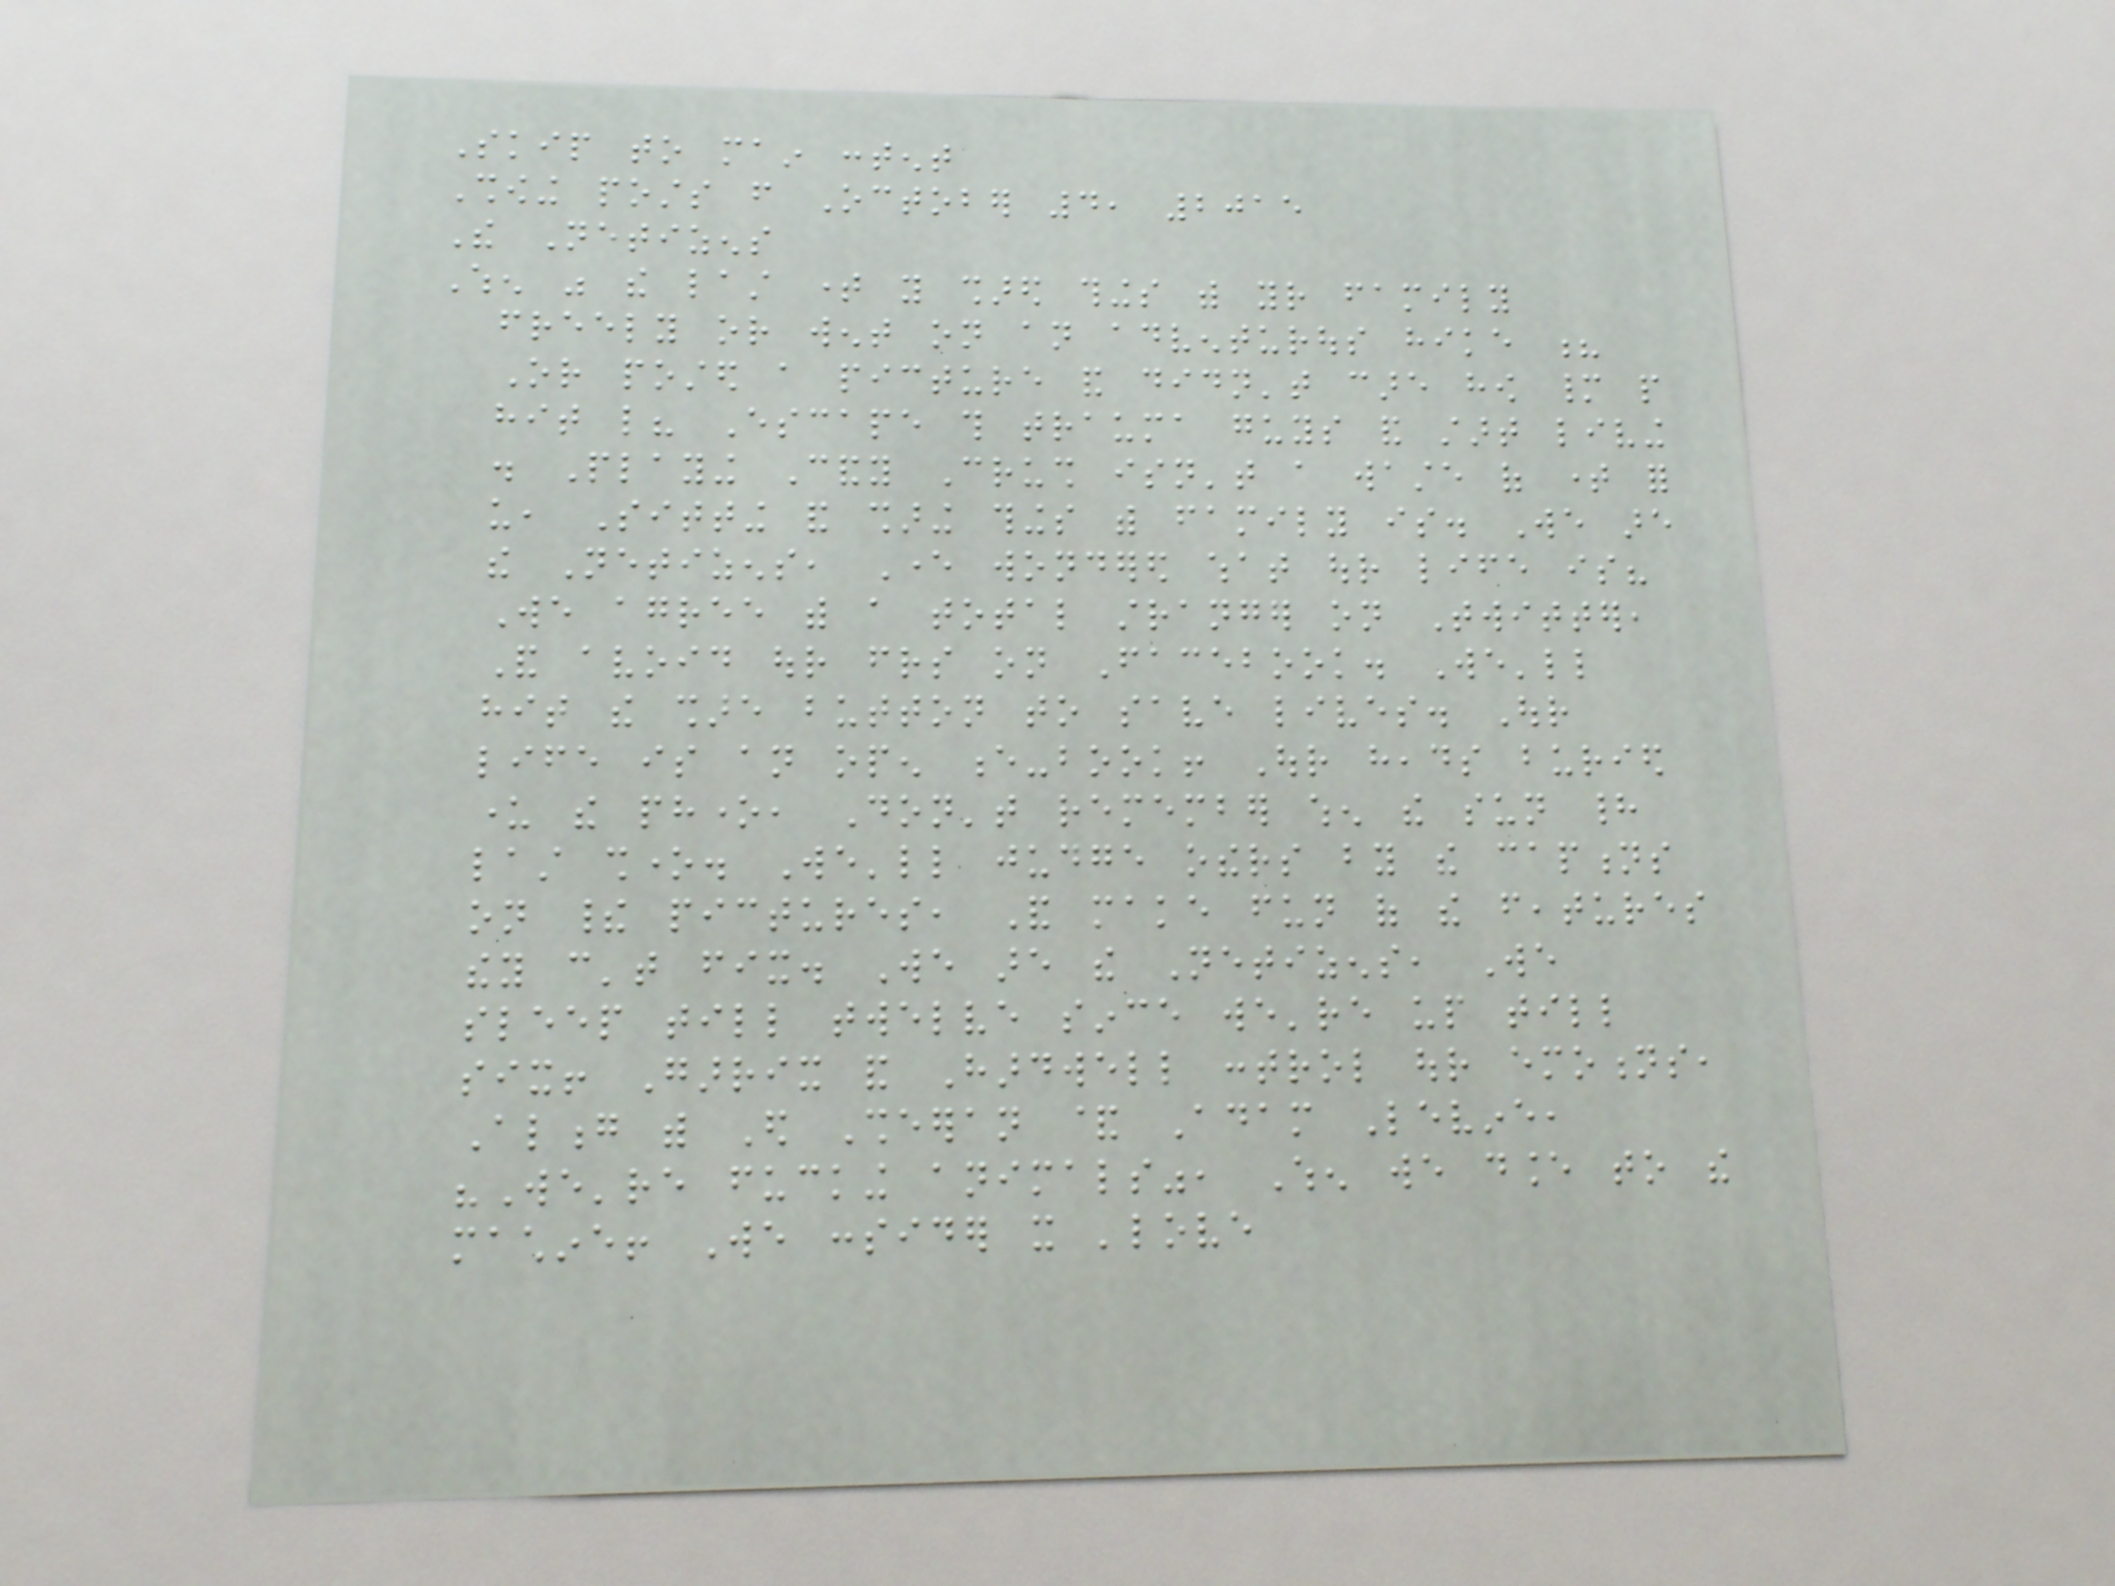Skip to main content
Showing posts from October 4, 2015
The Netizens
When was the last time you shared things with your family
freely or went on an adventurous hike ?
Or posted a picture and didn't care how many people
hit like? Escape this trauma guys and start living
. Playing Candy Crush isn't a waste of time for
us, Sitting and sharing things with family is. We are
the Netizens, Ever wondered what our life is?
We agree with a total stranger on Twitter,
And avoid our friends on Facebook. We'll
hit the share button to save lives. Our
life is an open e-book! Our heads buried
under the phone, Don't remember when the sun had
last shone. We'll judge others by the captions
on their pictures, And make fun of the features
they can't fix. We are the Netizens, We
sleep till twelve since we're up till
six! Garrix and Hardwell control our emotions,
Along with Ed Sheeran & Adam Levine,
"We're fucking animals", When we dance to the
machine! We consider it 'love
